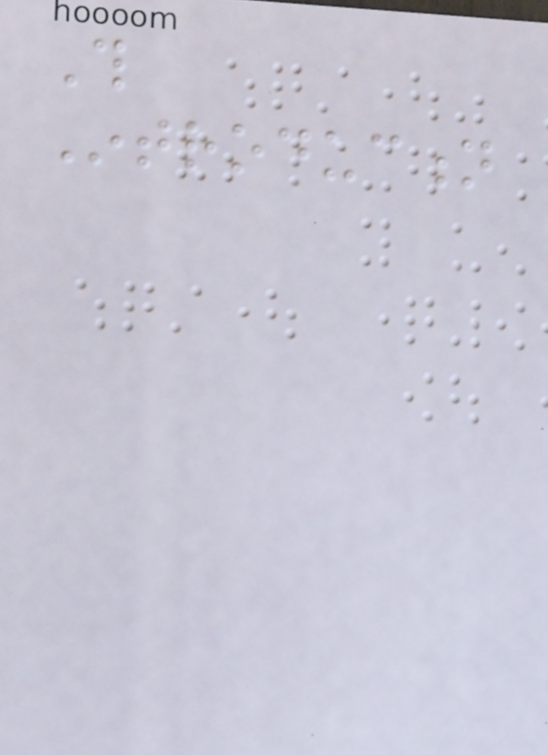This
Introduction
